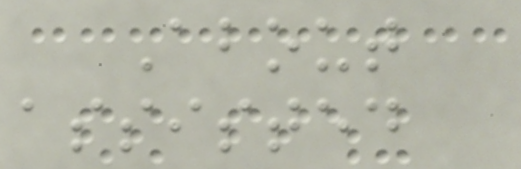About
assisted
